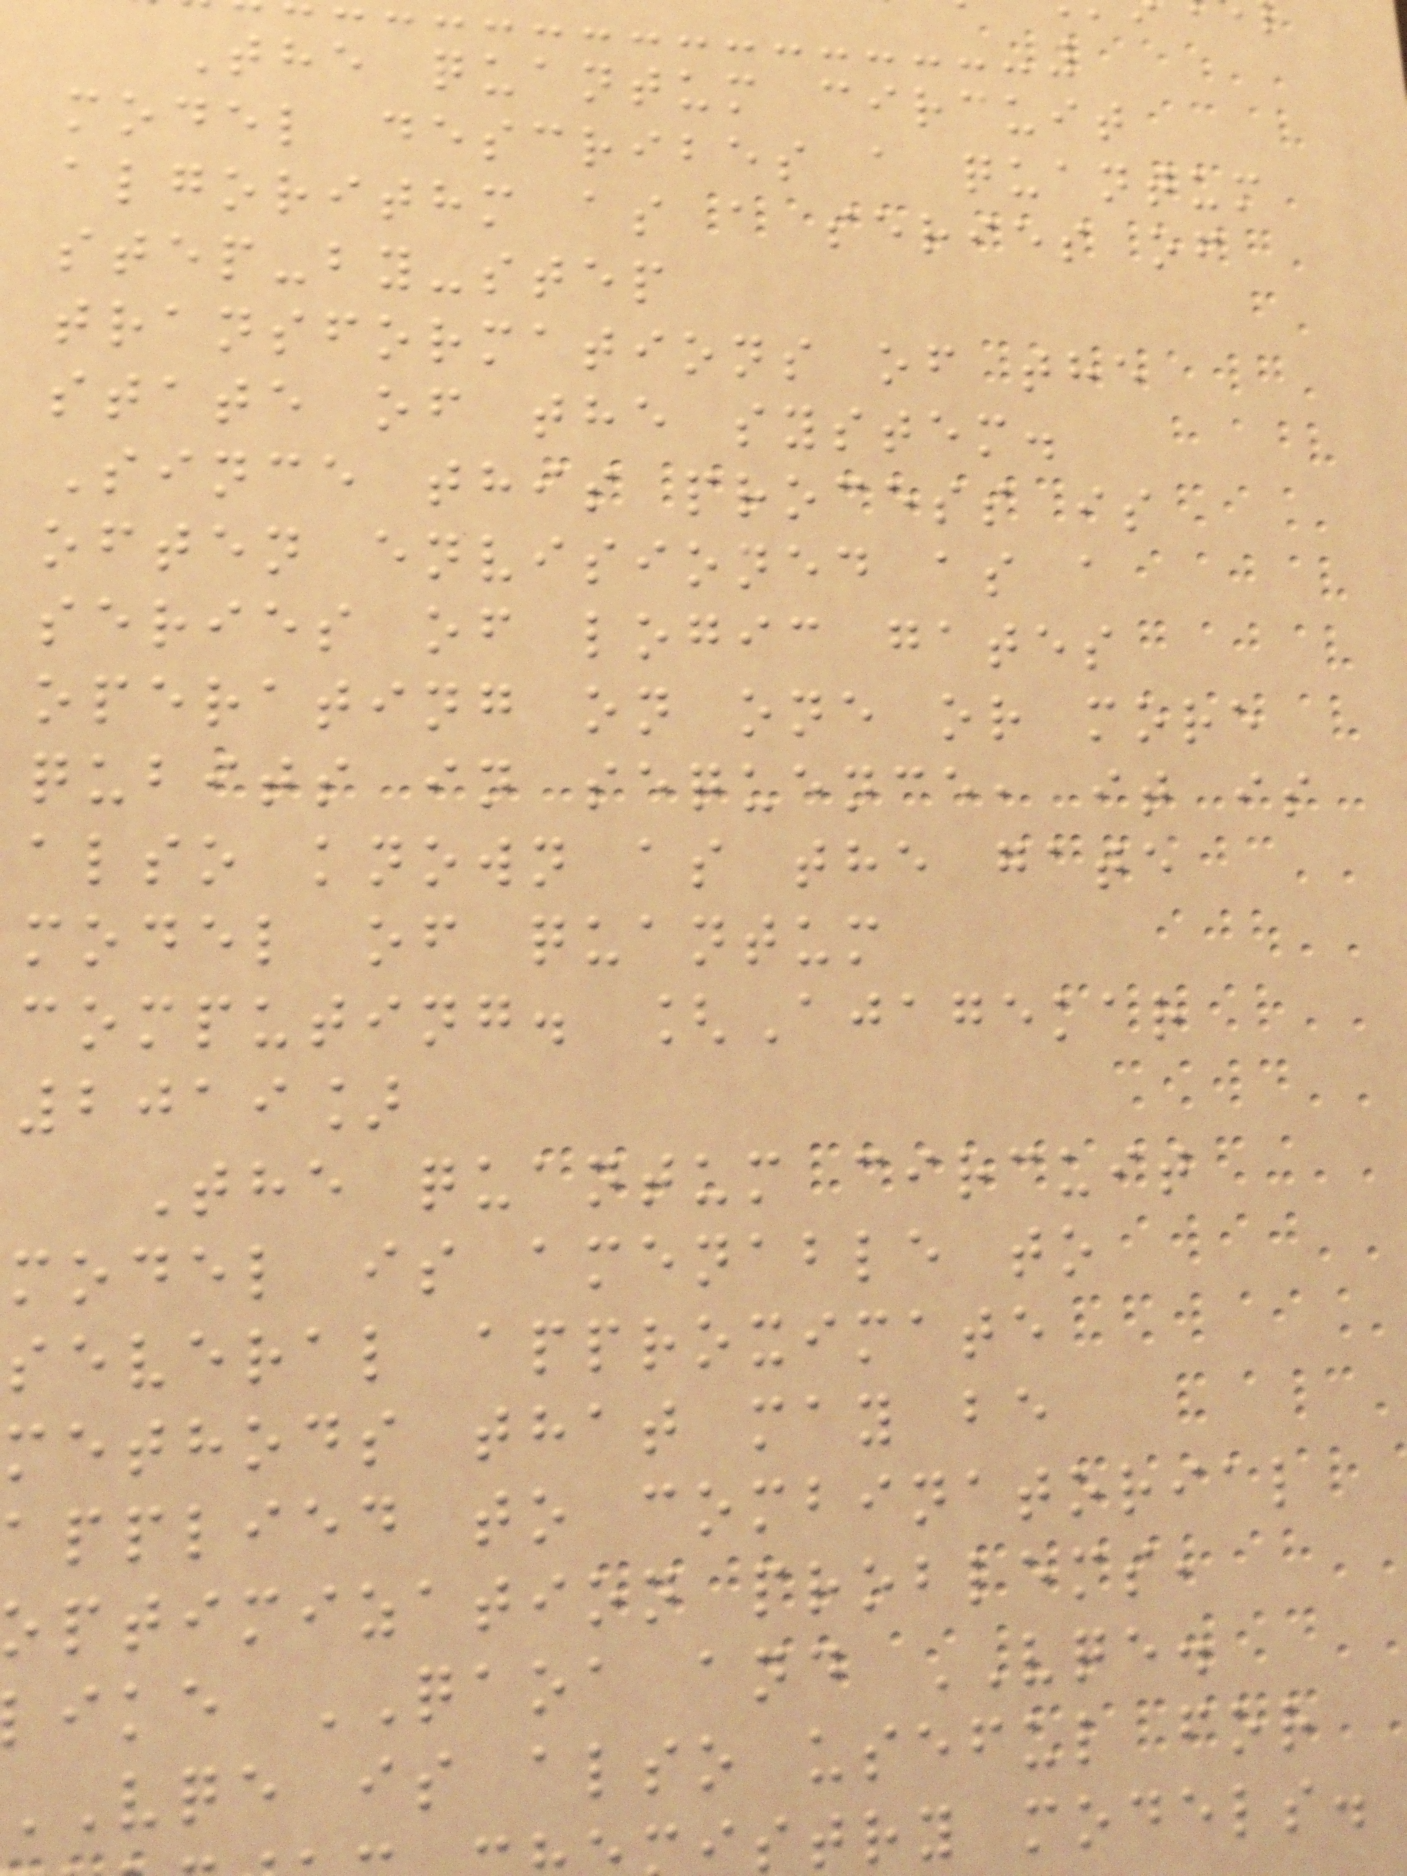The quantum circuit
model describes a quantum
algorithm as a series of
step-by-step
transformations of the
state of the system.
Since this process is
often envisioned as a
series of logic gates
operating on one or more
qubits in sequence, it is
also known as the gate
model of quantum
computing. [Ajagekar
2019]
The quantum circuit
model is amenable to
several approximate
methods that may be
applied to combinatorial
optimization problems,
ike QAOA and VQE.
vqe is also useful for
stry models.
